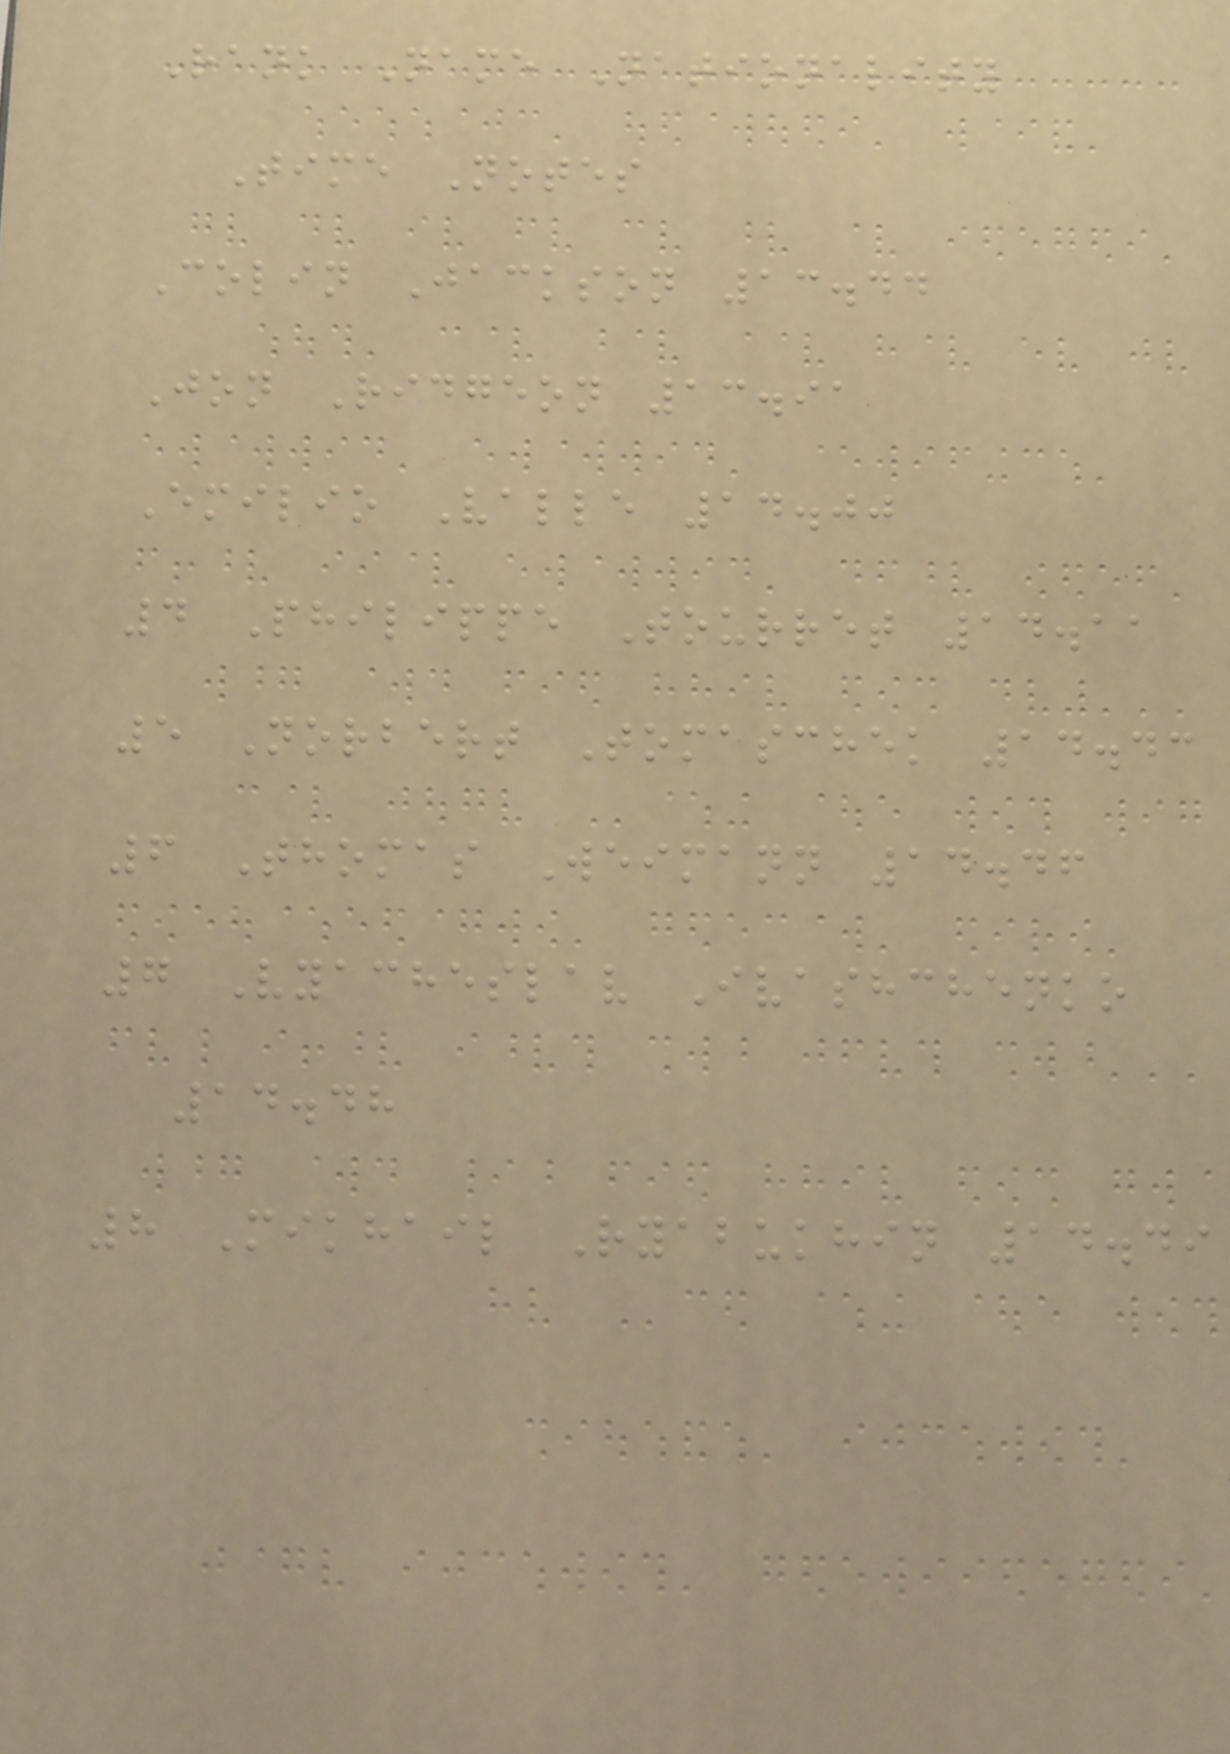Rank Name Nationality
Time Notes
Colin Jackson 13.44
Jon Ridgeon 13.91
Emilio Valle 14.00
4 Philippe Tourret 14.11
5 Norbert Tomaschek 14.43
6 Thomas Weimann 14.46
7 Vyacheslav Ivashchenko
14.48
8 Mikhail Ryabukhin 14.49
